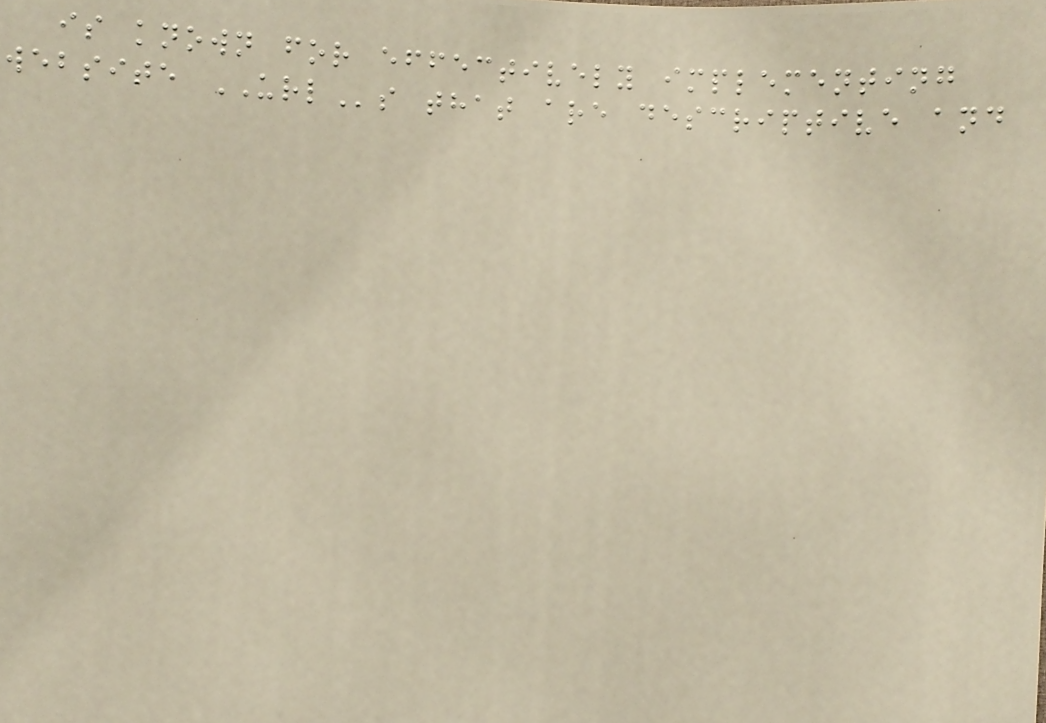is known for effectively implementing
website URLs that are descriptive and
